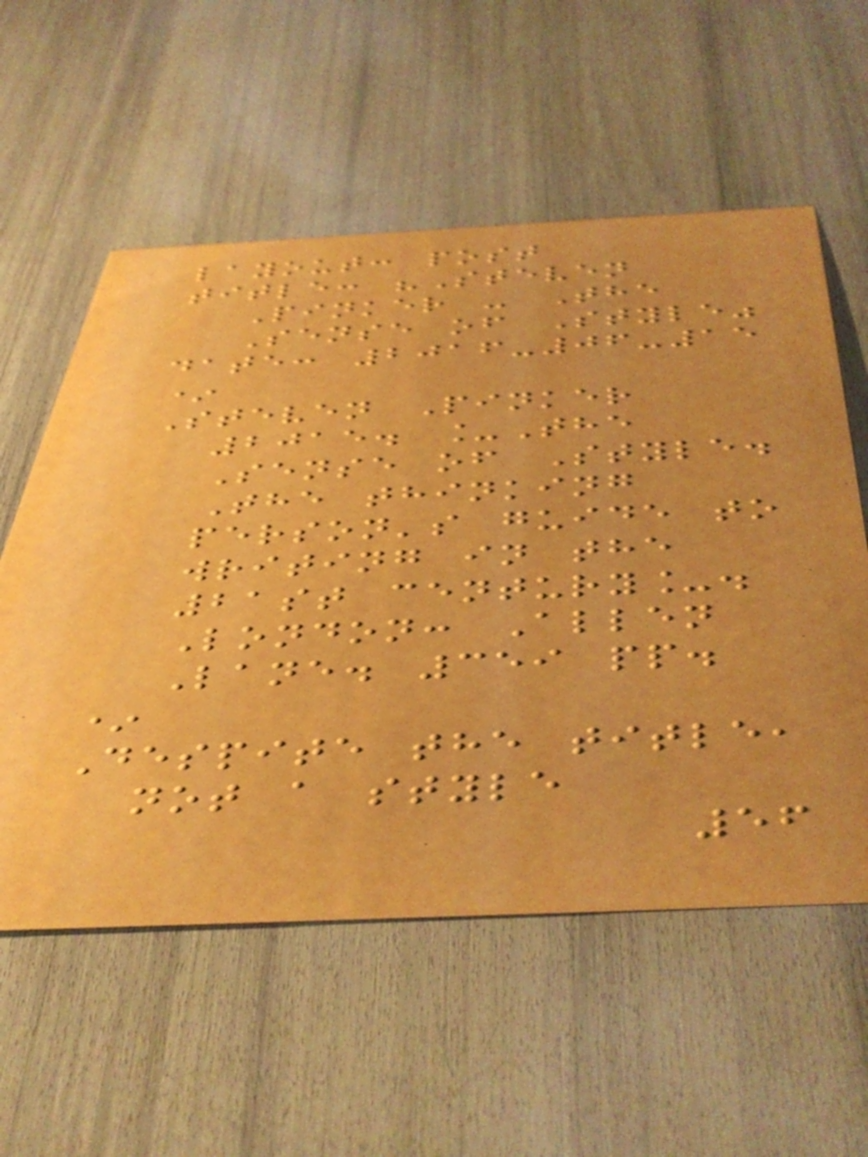layout: post
title: "Steven
Pinker - The
Sense of Style"
date: 2016-06-15
*
Steven Pinker
2015. _The
Sense of Style.
The thinking
person's guide to
writing in the
21st century_.
London: Allen
Lane. 359 pp.
*
Despite the title,
not a style
56
